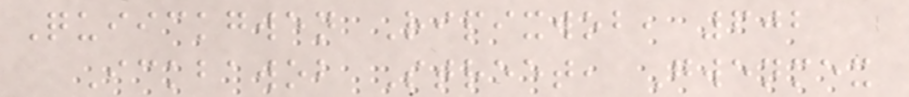Quiickgwen Ripixwob, 602
Ickbawob Street, Gwenmex
